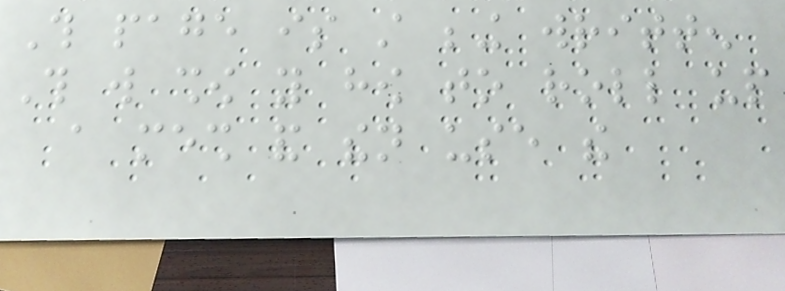This page is still being written
This will show you how to roll up
a mesh and then use the
